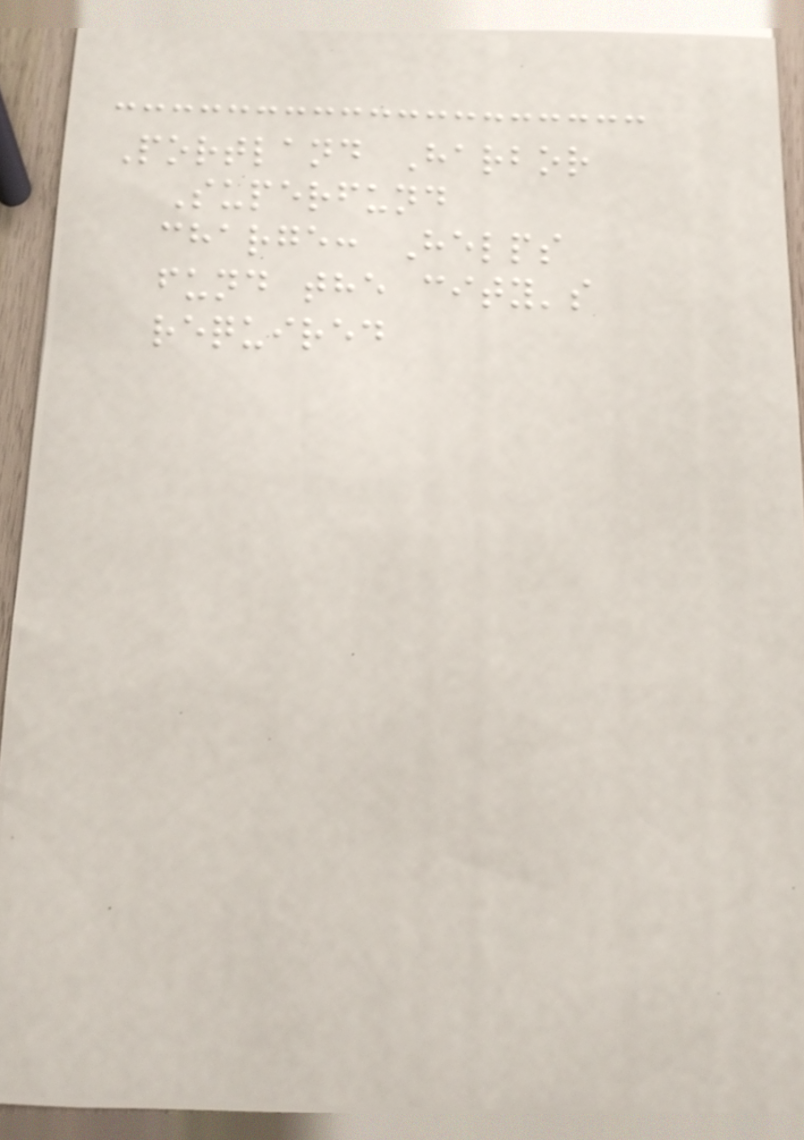Portland Harbor
Superfund
charge: Helps
fund the city's
required
